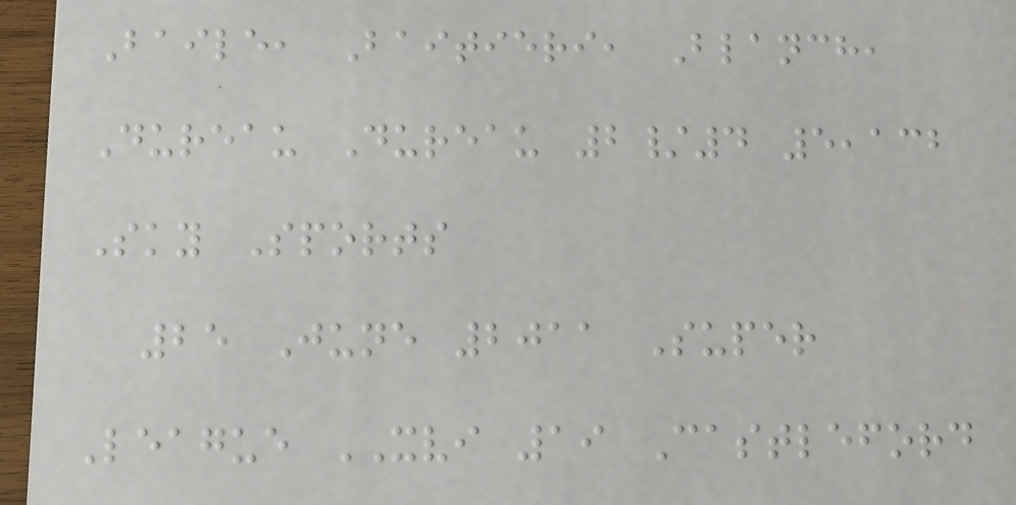Baile, Baitieri, Blanch,
Dureau Dureau 2/4 5,132
Sky Sports
25 June 2011 Super
League XVI 19 Castleford
